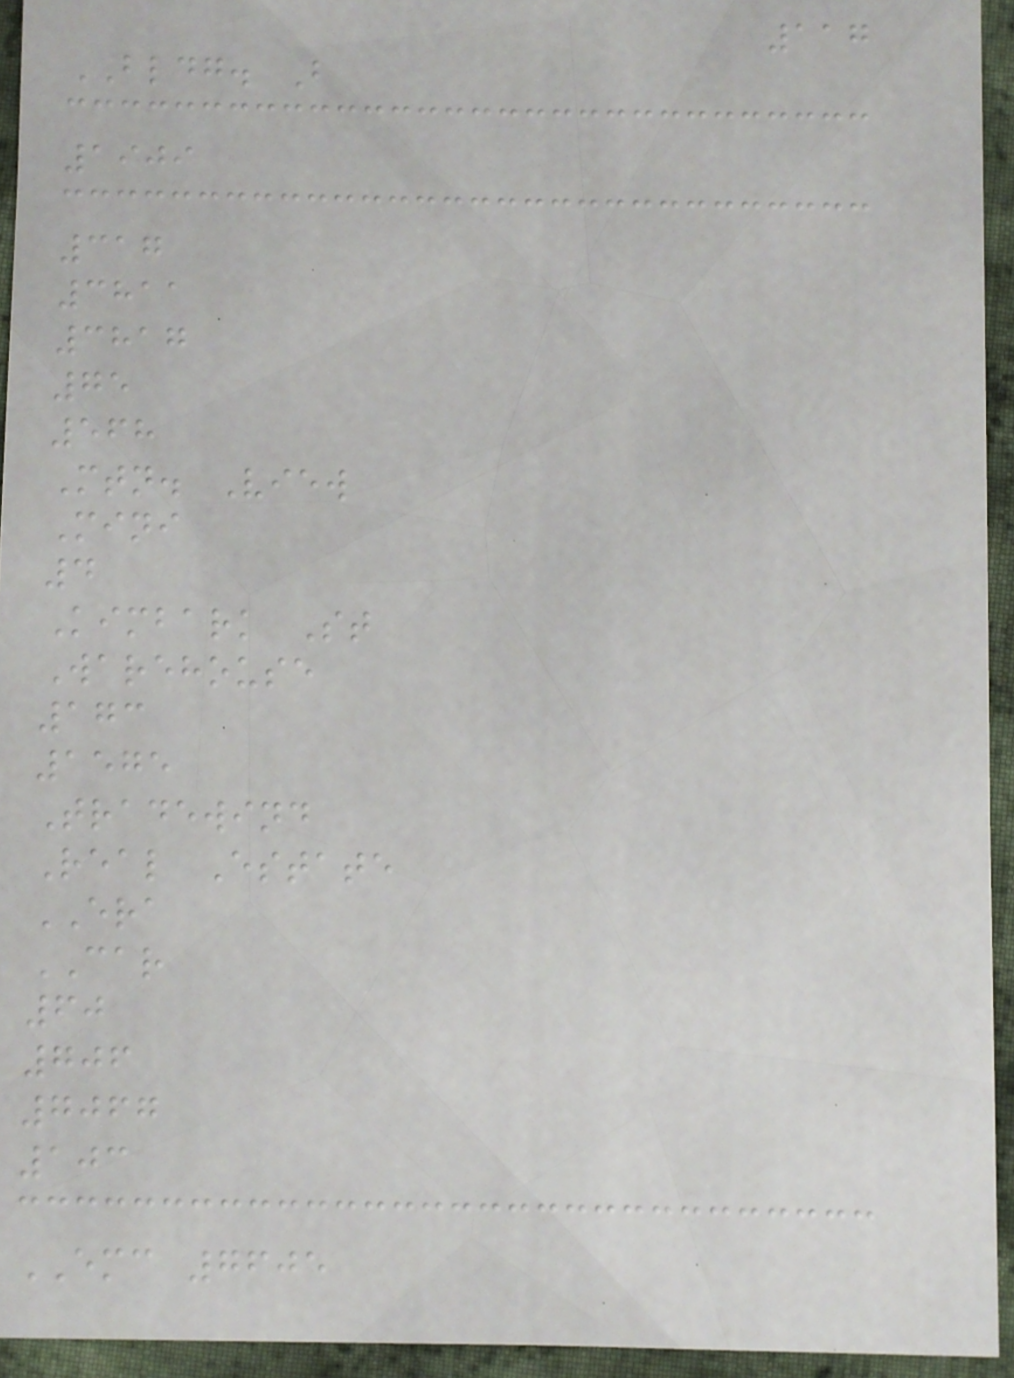117
BLDG. B
1909
317
3811
3817
75
568
Mtn. View
Mini
4
Kimbark St
Warehouse
173
1575
Tradewind
Real Estate
ERA
CAR
60
706
7067
103
EMC 7605
